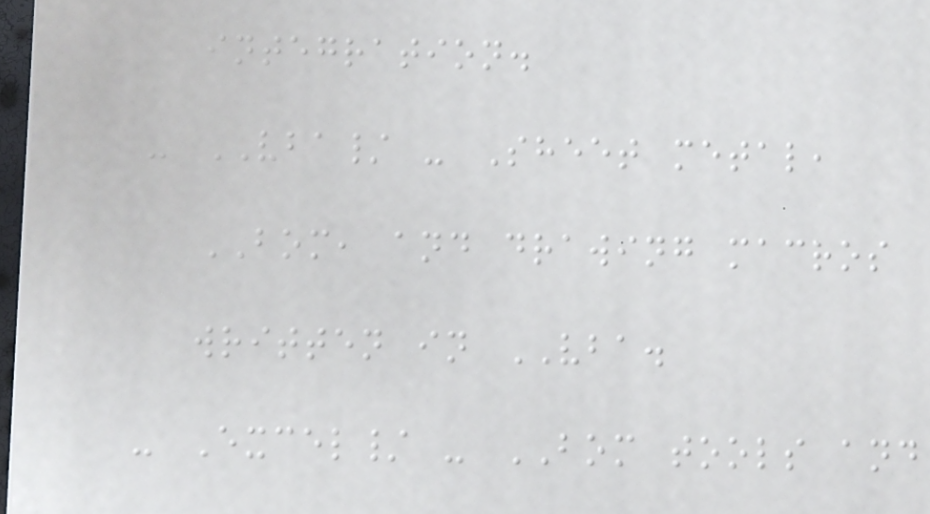integration.
- VBA/ - Sheet metal,
BOM, and drawing macros
written in VBA.
- Excel/ - BOM tools and
